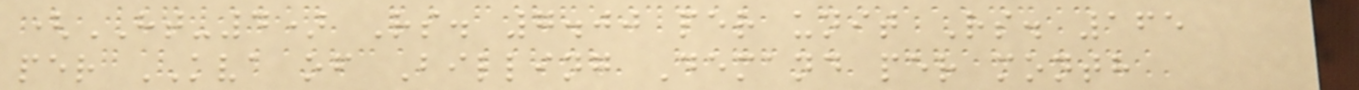(HT-4) Rs. 7.00 per unit Rs. 165
per KVA of Billing Demand per month
